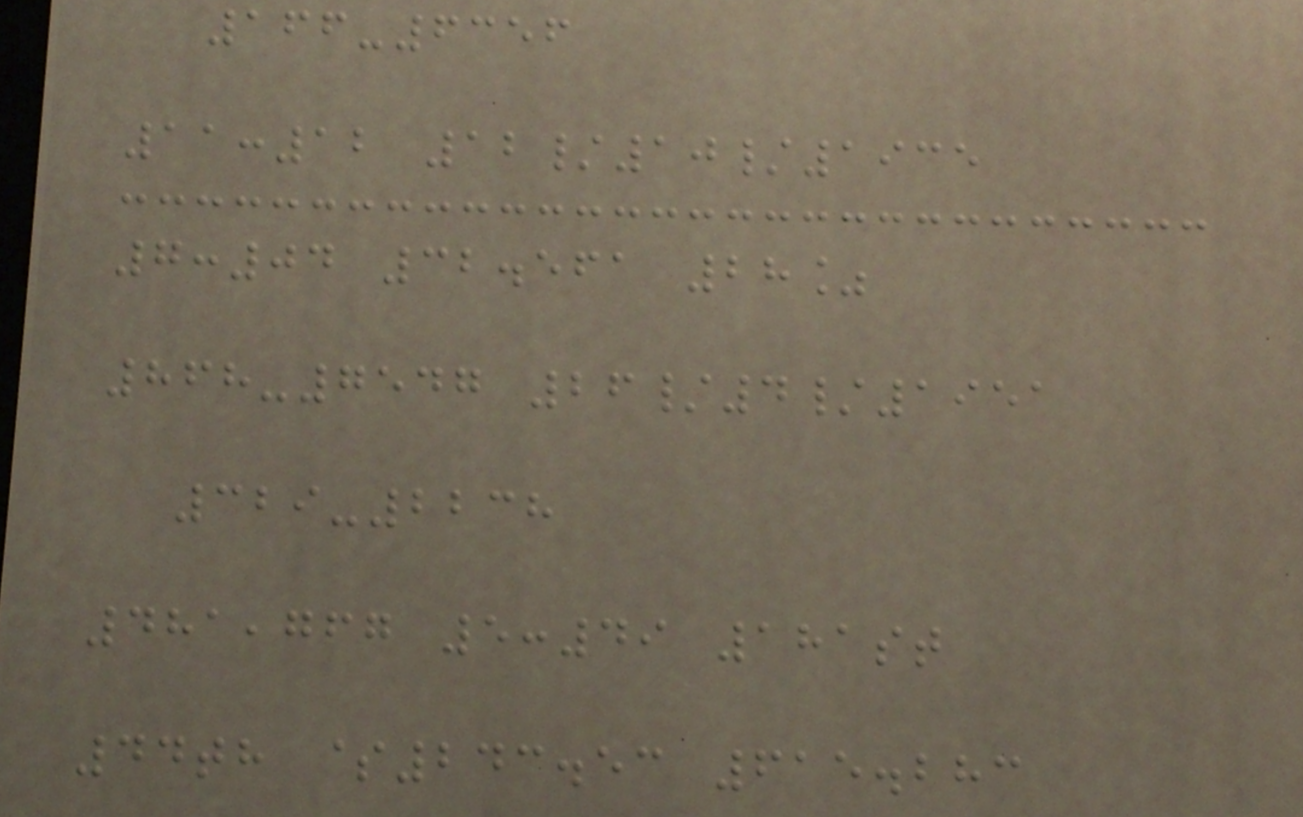166-6356
11:12 12/10/1935
7:04 32.561 28%
868-7547 26/4/1951
329-2238
481,767 5:49 181st
44th $243.53 615.283
